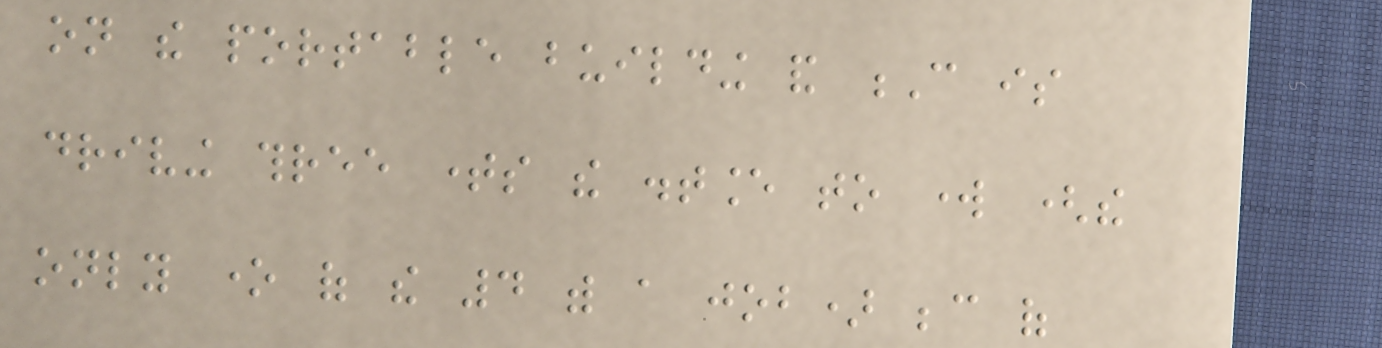on the portable building and C is
driving three times the distance to work (the
only one of the 4 with a job) because of
